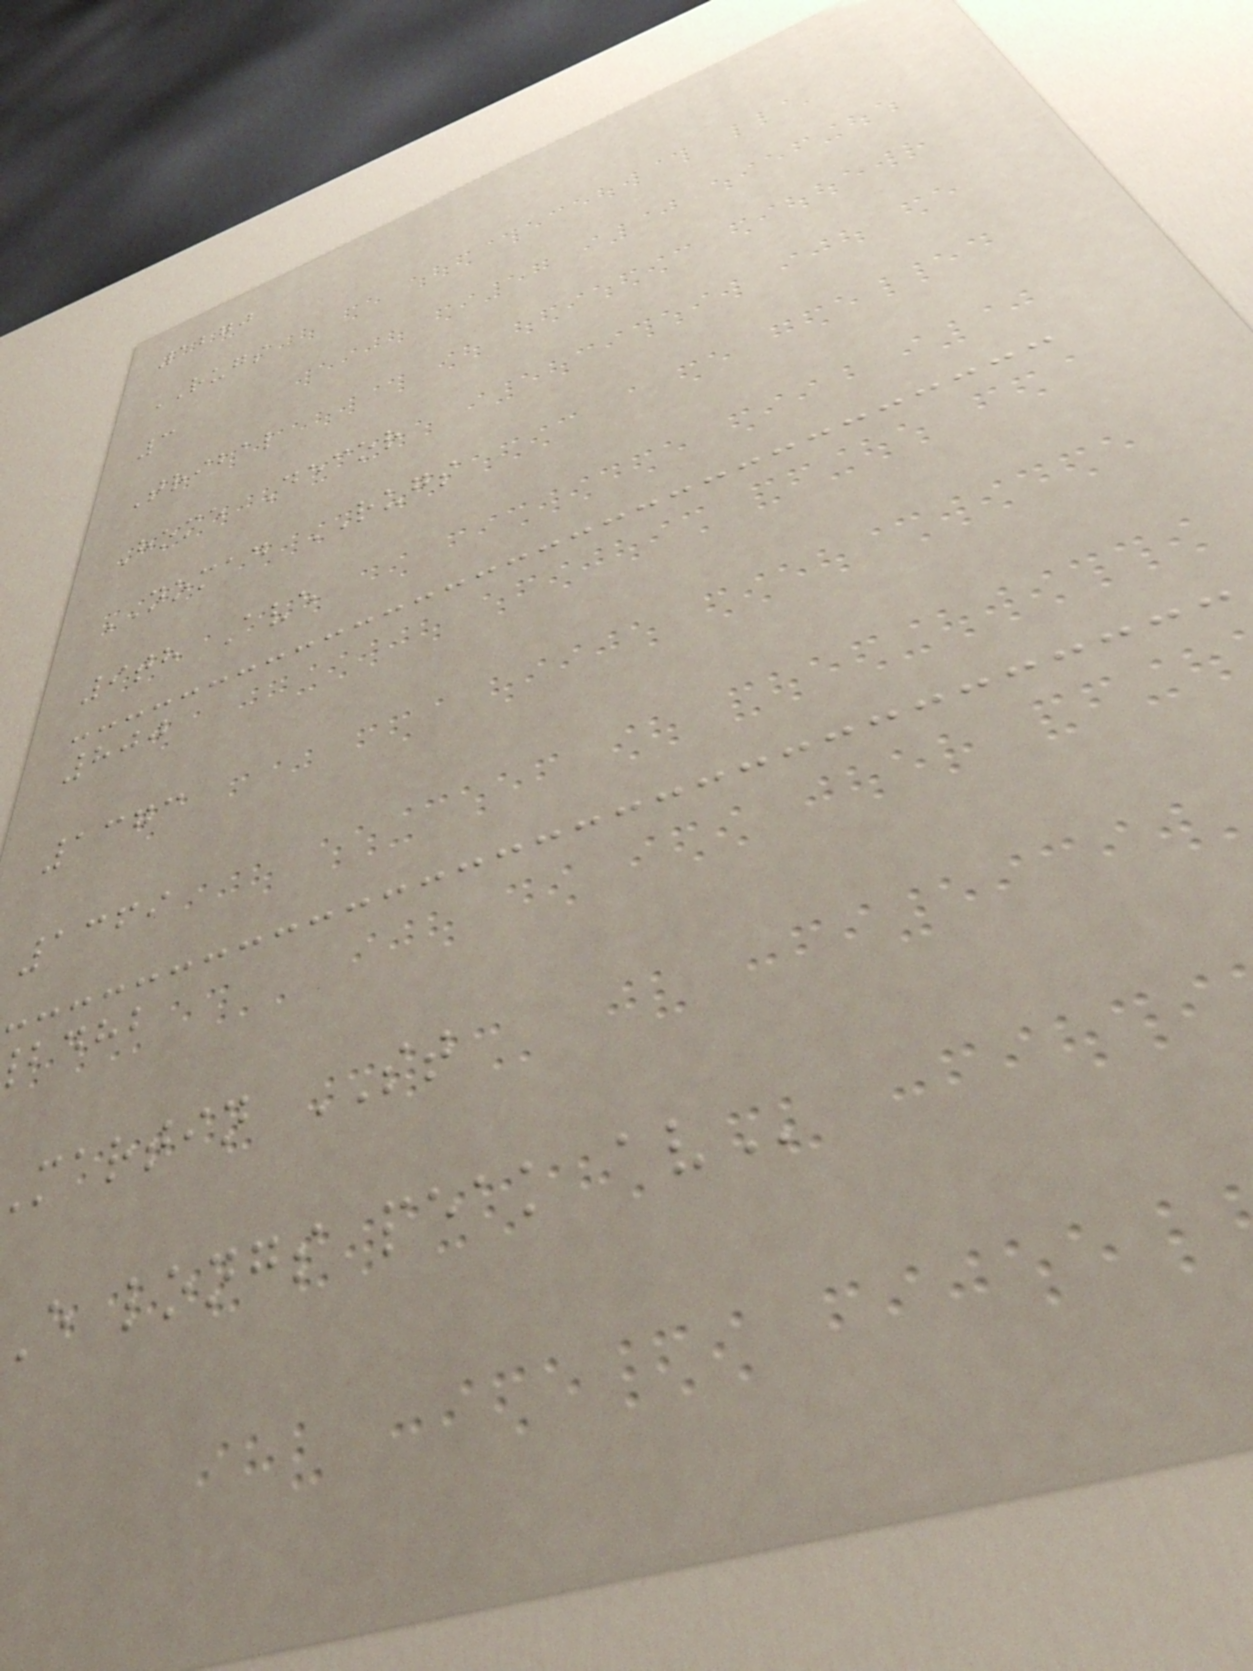1270
RUGS
3
Tribal
Home Decor
NOMAD RUGS
9th Ave
800
1373
1369
bdhb
martin ST
e longs peak
